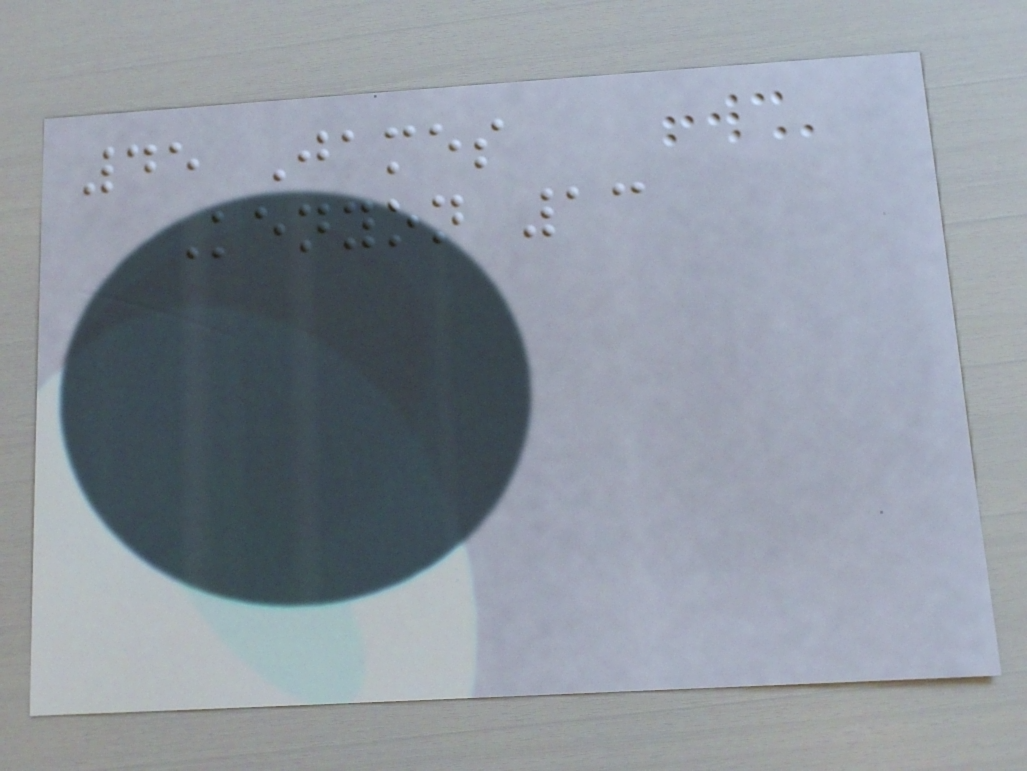45 James
Kenyon 13
